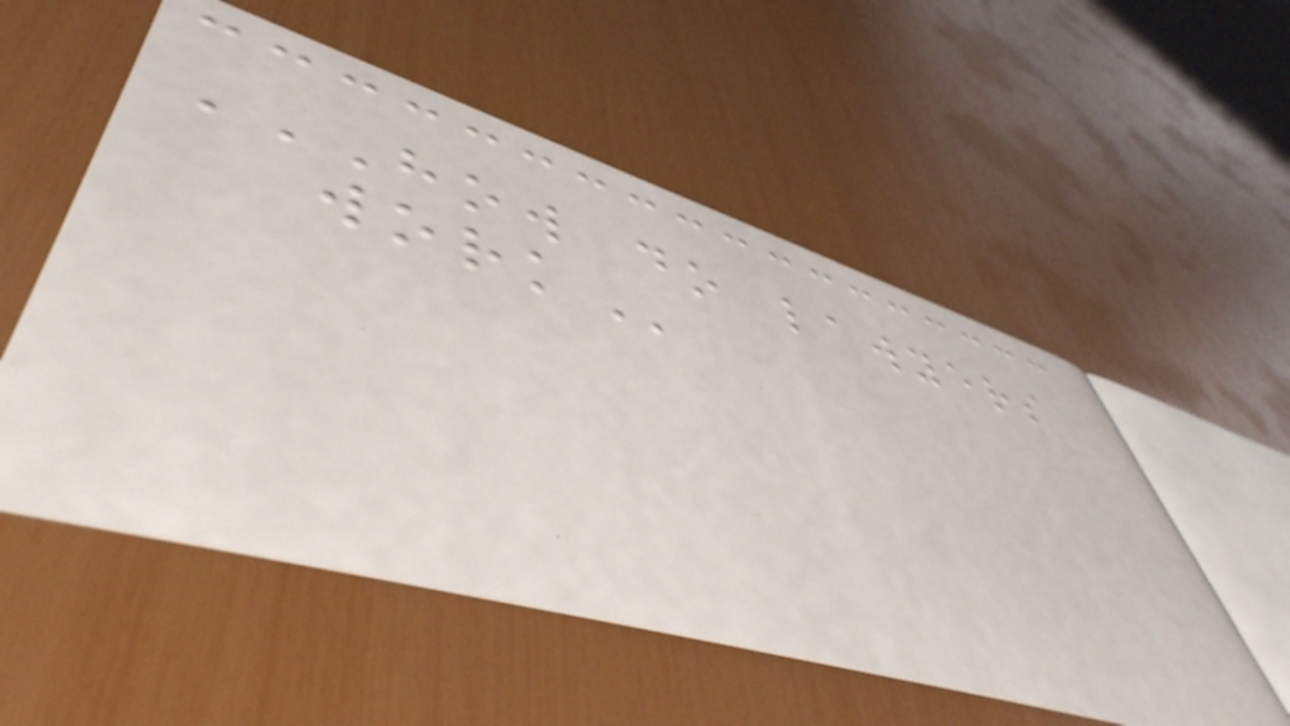HOW DO LAWYERS
WORK
